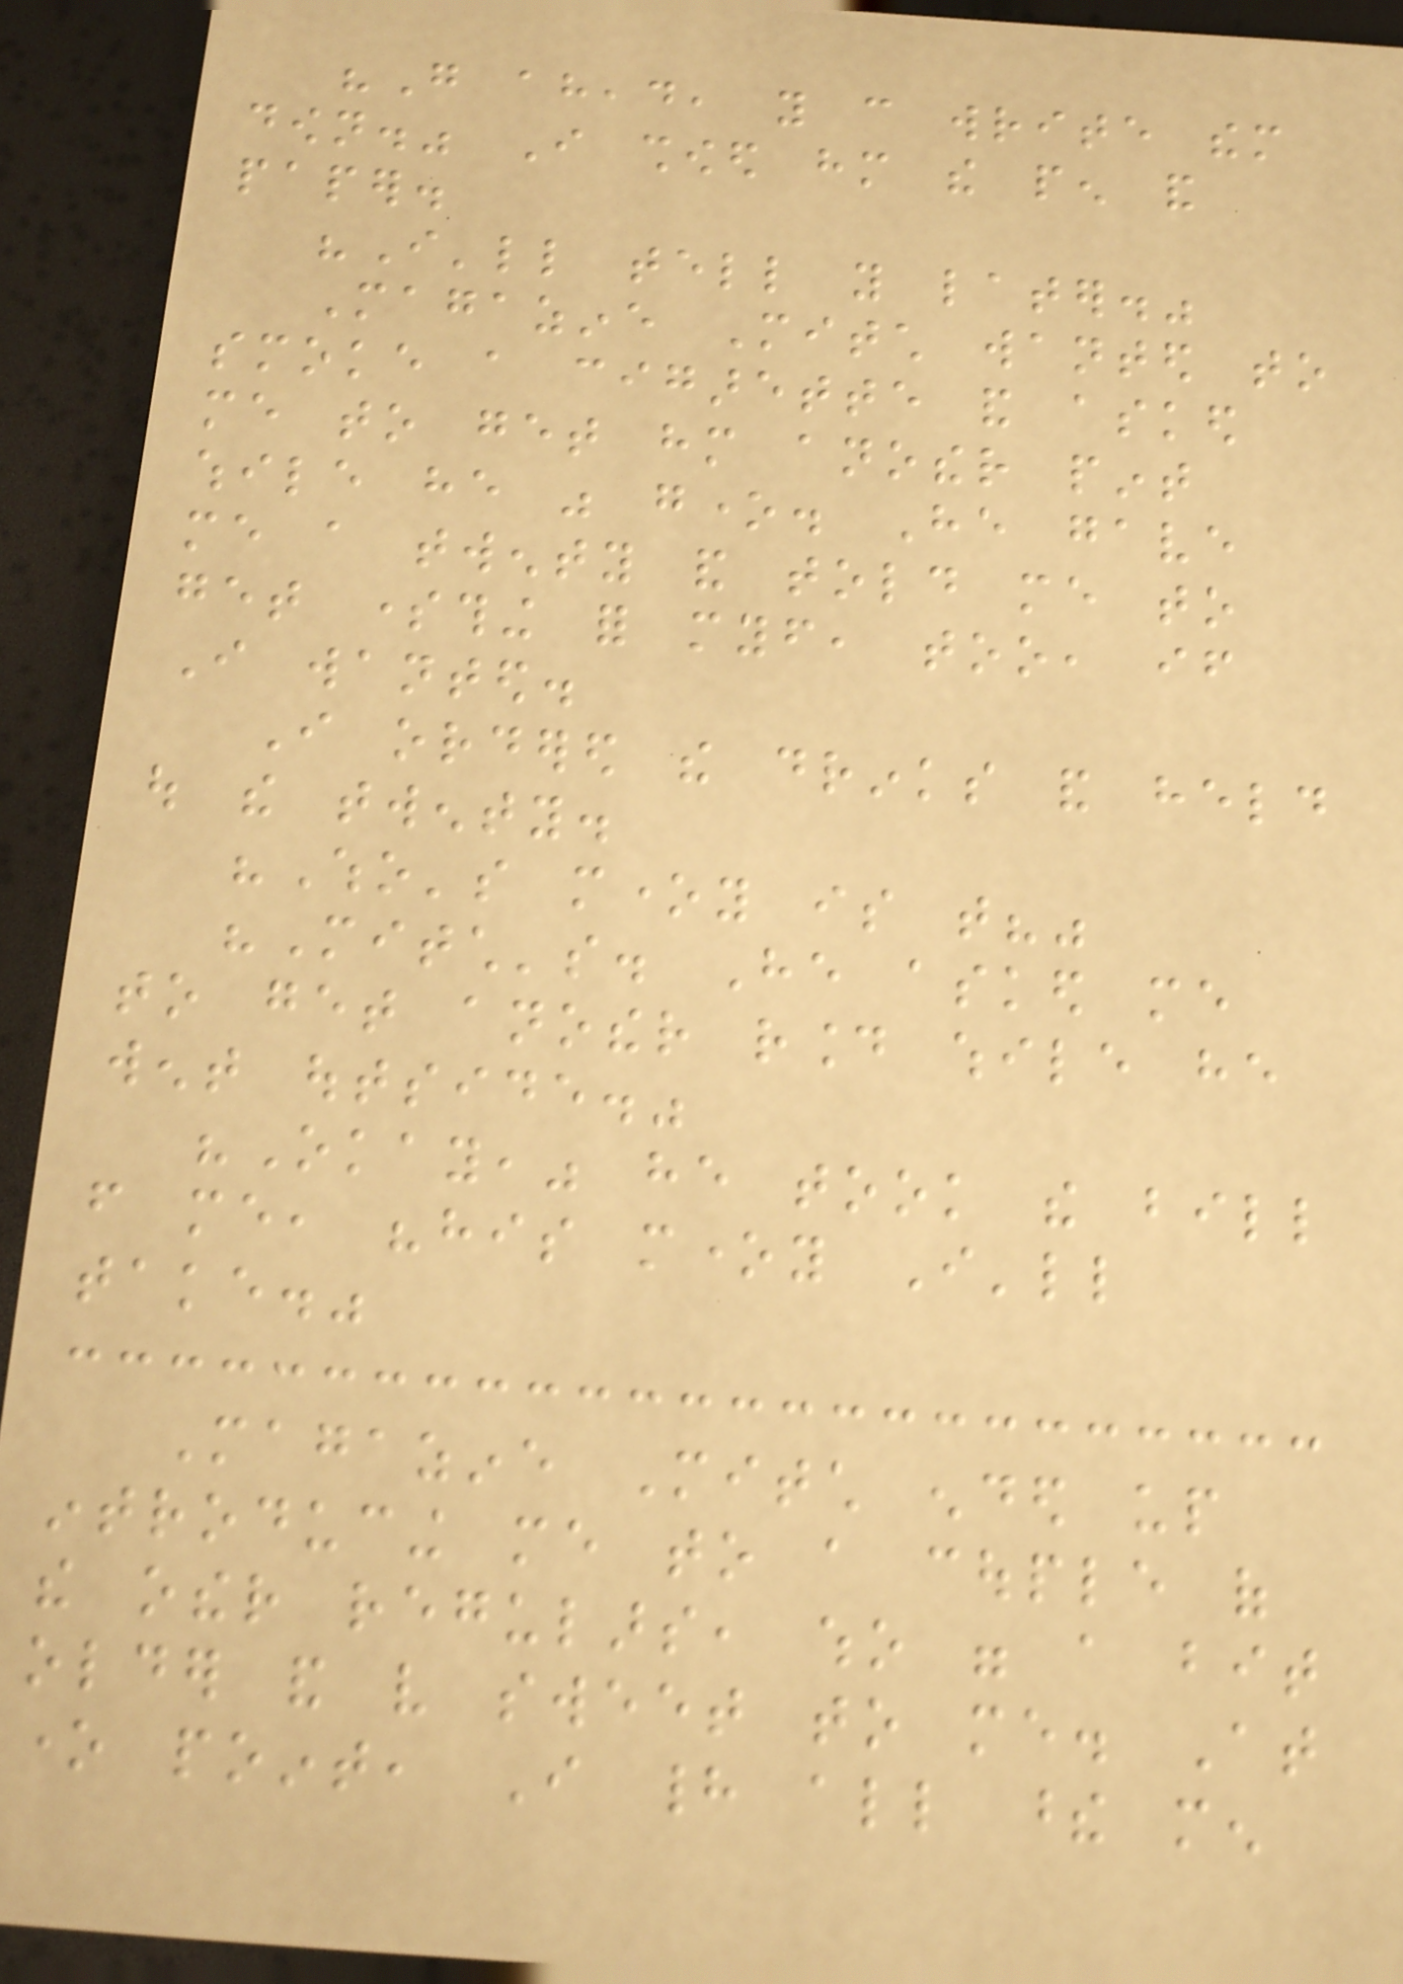"Go ahead, you can write them
down." I showed him the pen and
paper.
"I'll tell you later."
Magazine Mitch wanted to
smoke a cigarette and asked
me to get him another pint
while he was gone. He gave
me a twenty and told me to
get something for myself, too, if
I wanted.
I ordered the drinks and held
out the twenty.
"Who's money is that?"
"Mitch's. He asked me
to get another round while he
went outside."
"Okay," he took the bill
from me, "his money I'll
take."
Magazine Mitch ended up
introducing me to a couple of
the other regulars, who were a bit
older and very sweet to me. At
one point, I had all these men
